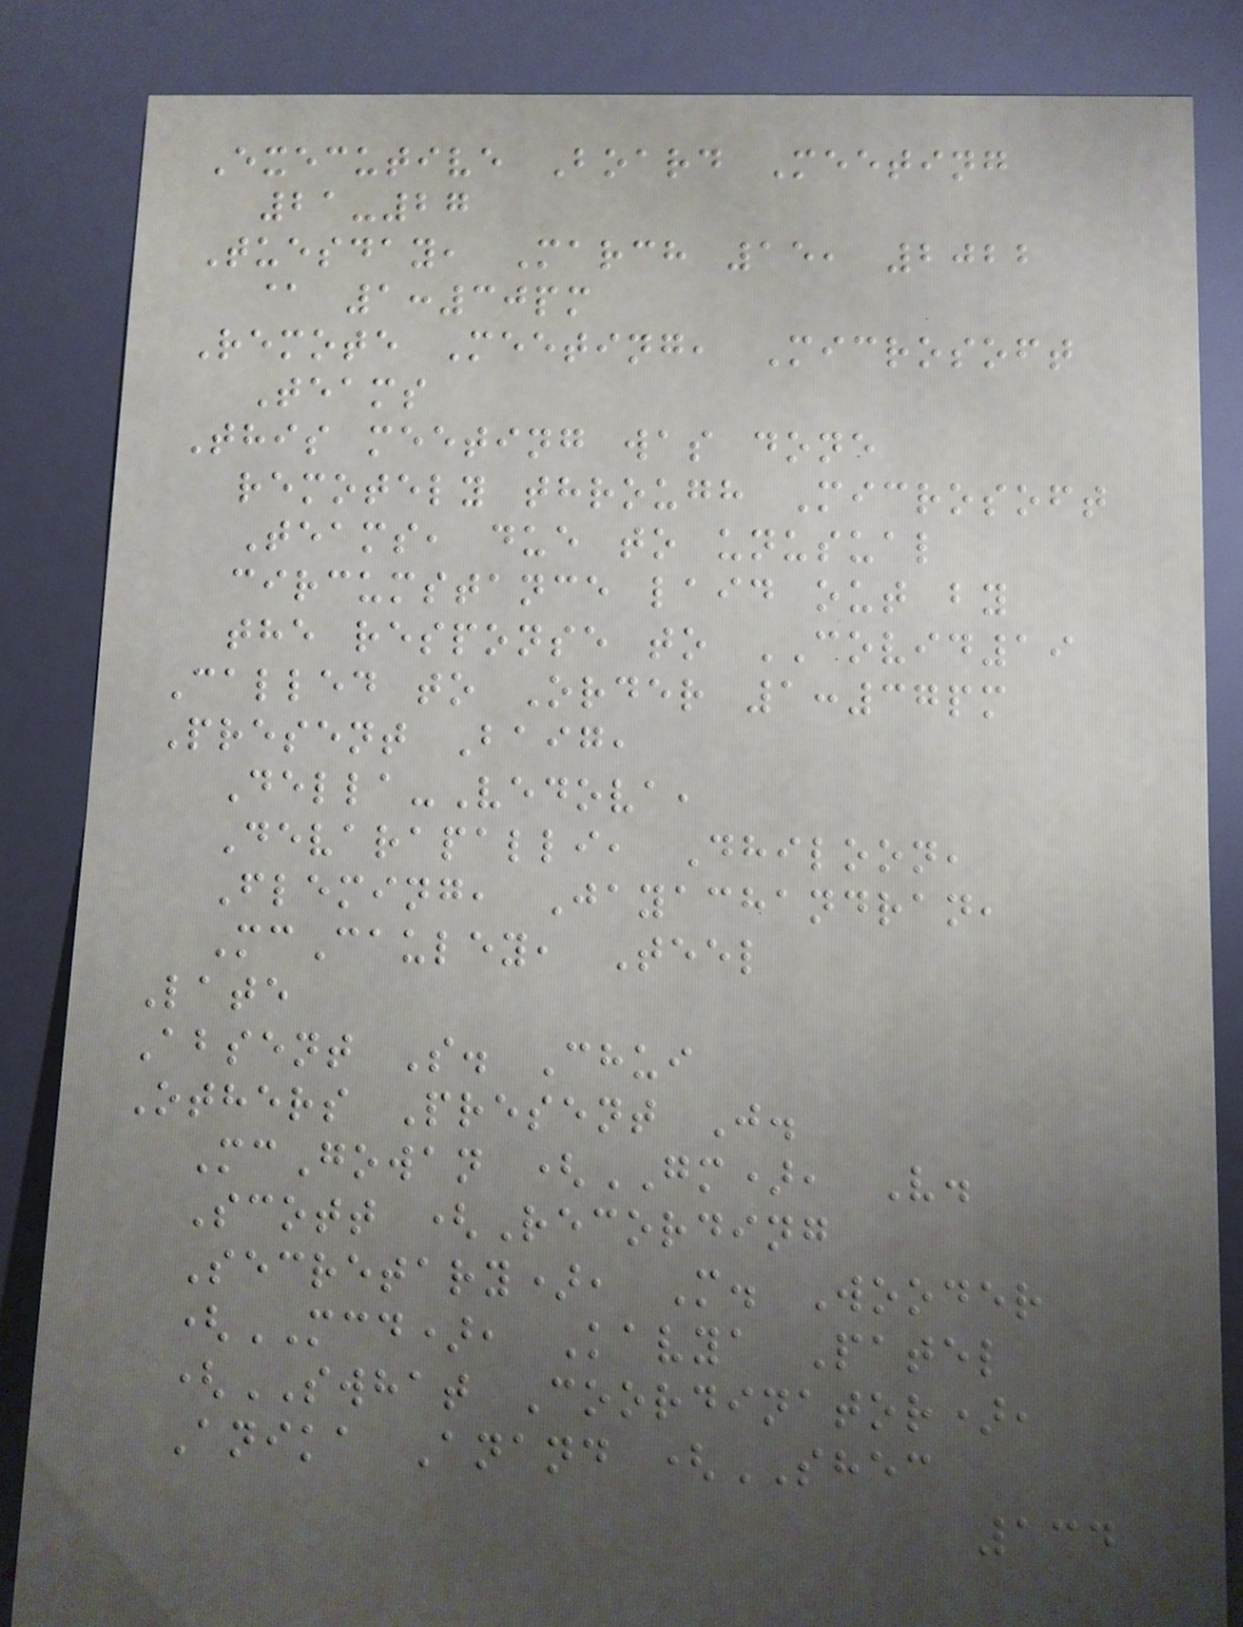Executive Board Meeting
21-27
Tuesday, March 15, 2022
@ 1:30pm
Remote Meeting, Microsoft
Teams
This meeting was done
remotely through Microsoft
Teams, due to unusual
circumstance laid out by
the response to COVID19
Called to Order 1:37pm
Present Baig,
Della-Vedova,
Devarapalli, Dhiloon,
Fleming, Jayachandran,
McCauley, Teel
Late
Absent S. Chui
Others Present J.
McGowan (GM), V.
Scott (Recording
Secretary), M. Wooder
(MCD), Kavya Patel
(SWHAT Coordinator),
Anika Anand (SHEC
134
